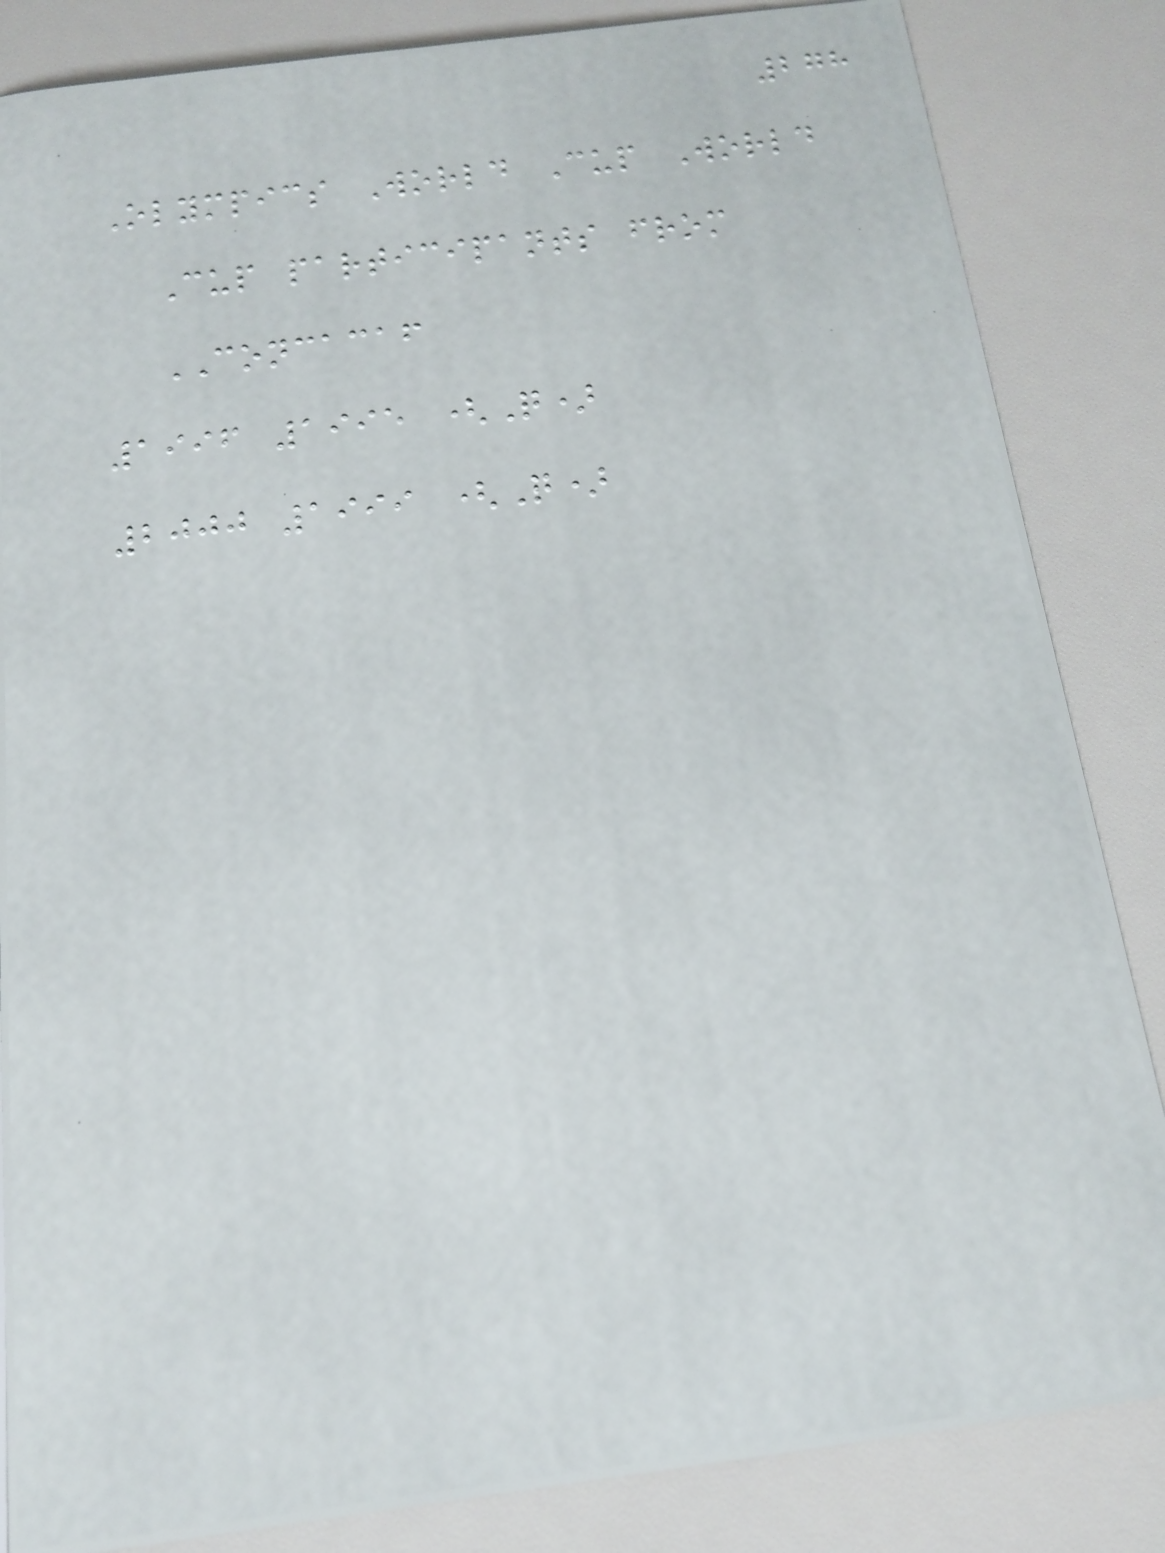278
Olympics World Cup World
Cup participants from
CONCACAF
1996 1995 (Q)
2000 1999 (Q)
